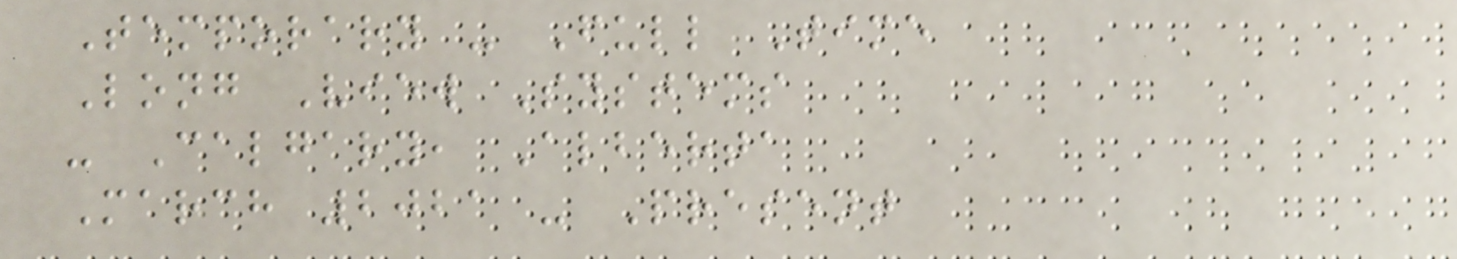Temporary - Full Time
Long View Systems
- Calgary, Alberta
March 2021 - Present
